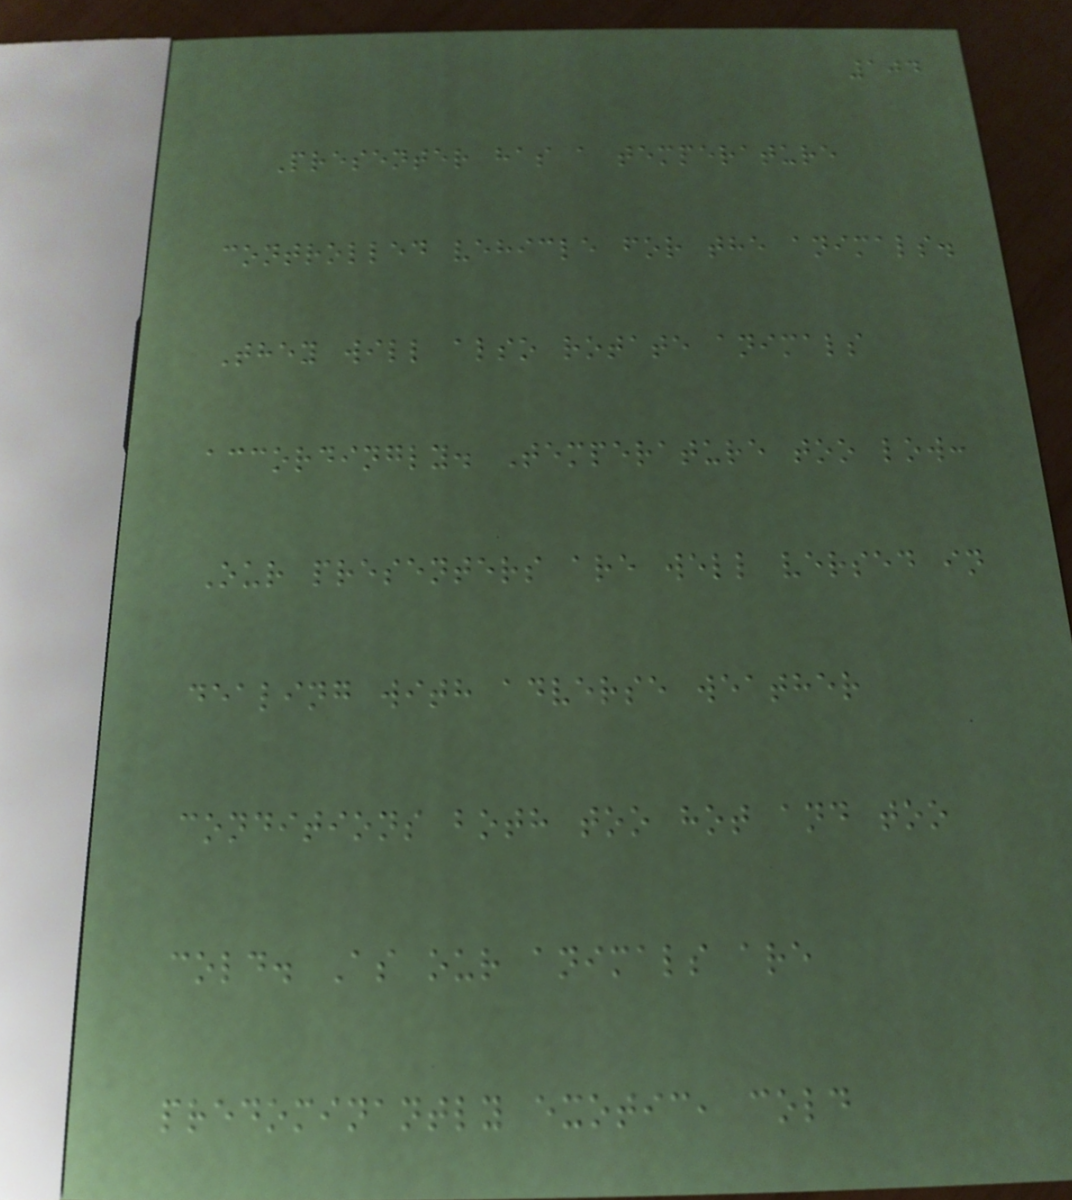104
Presenter has a temperature
controlled vehicle for the animals.
They will also rotate animals
accordingly. Temperature too low:
Our presenters are well versed in
dealing with adverse weather
conditions both too hot and too
cold. As our animals are
predominantly exotic, cold
